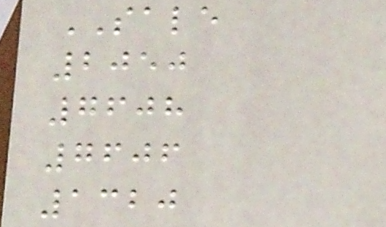SALE
2050
7608
7606
1320
